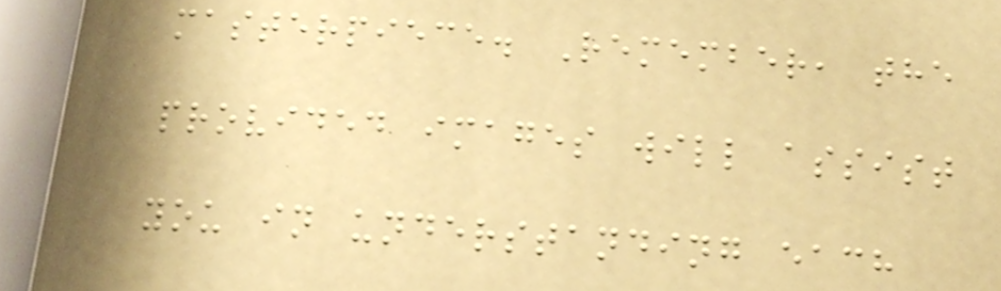masterpiece. Remember, the
provided images will assist
you in understanding each
